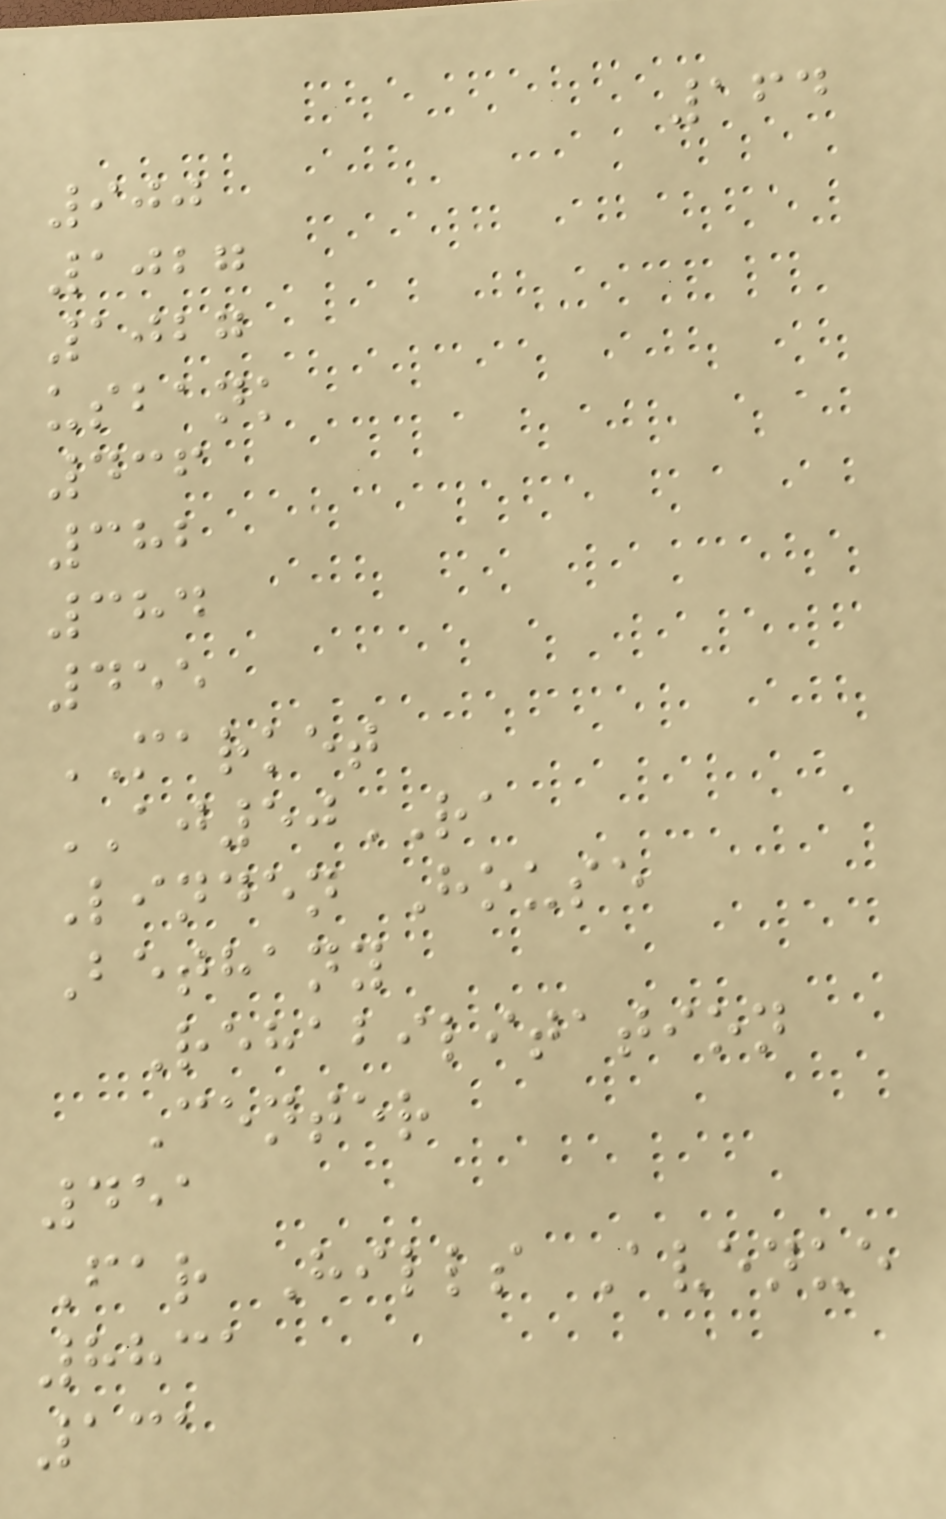164
900
1027
1027
usbank
436
382
384
455
MARKET
AJ50RA
Linden House
Bethany
Rehabilitation
Center
451
Far Hills Avenue
8831
131
